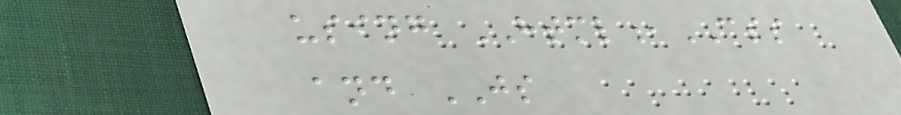using HTML,CSS
and JS
